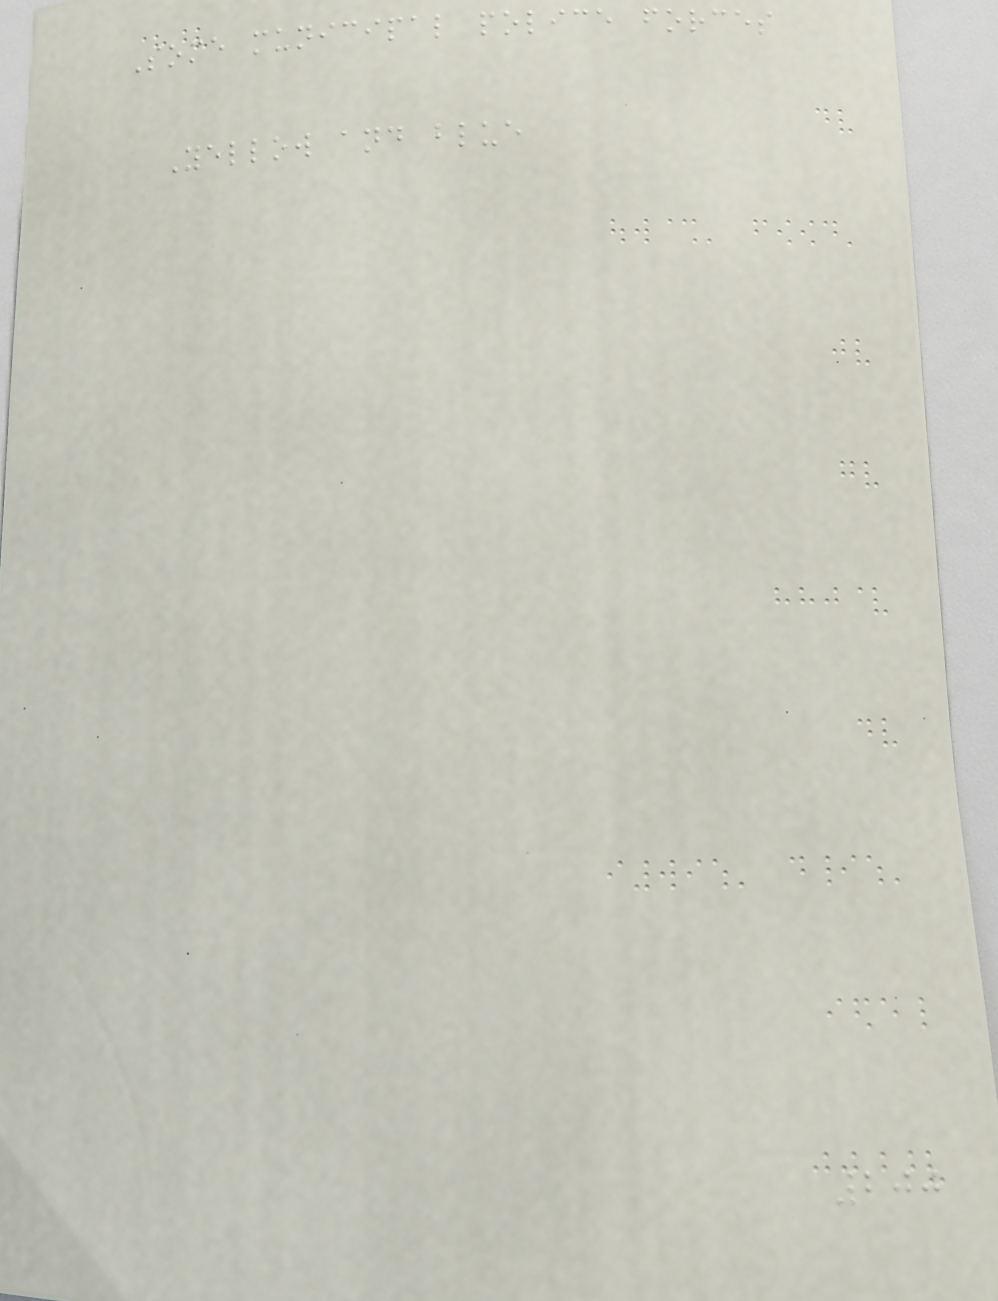Some municipal police forces
Yellow and blue
200
